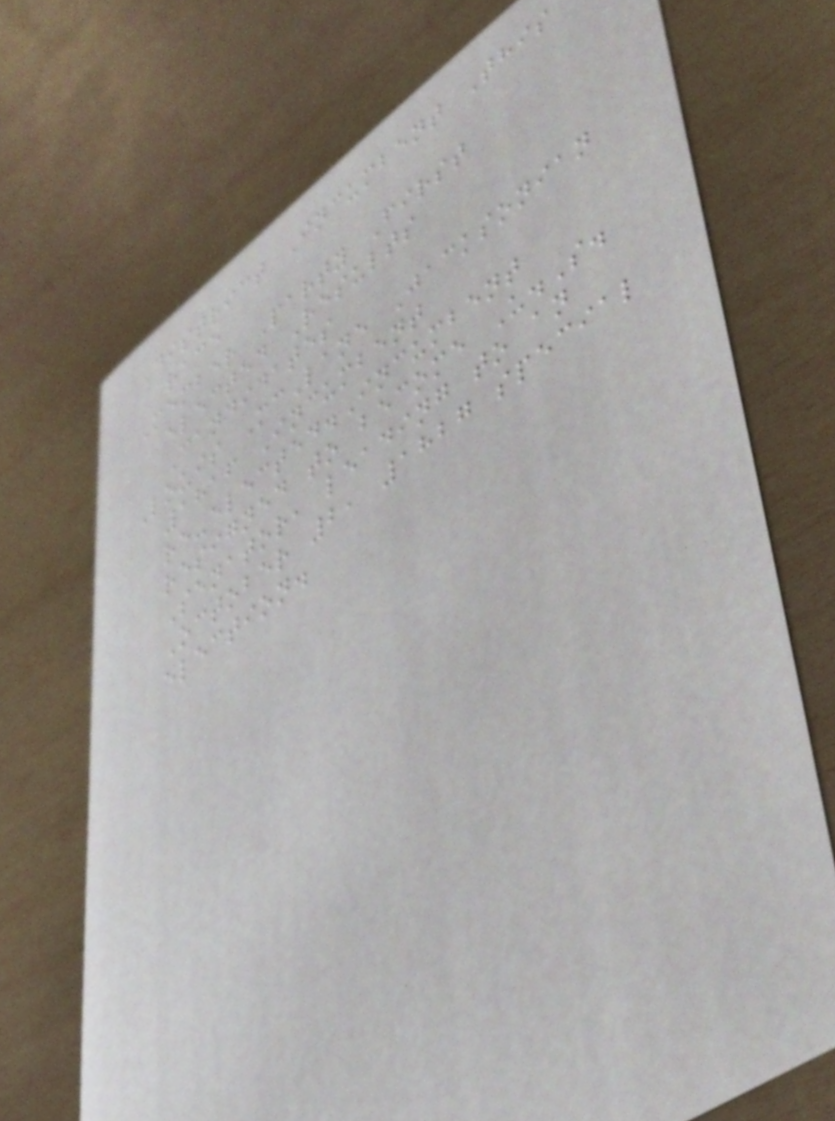District Incumbent This
race
Member Party First
elected Results
Candidates
Louis McLane Jacksonian
1816 Incumbent
re-elected.Incumbent
resigned to become U.S.
Senator, leading to an
October 2, 1827 special
election.
